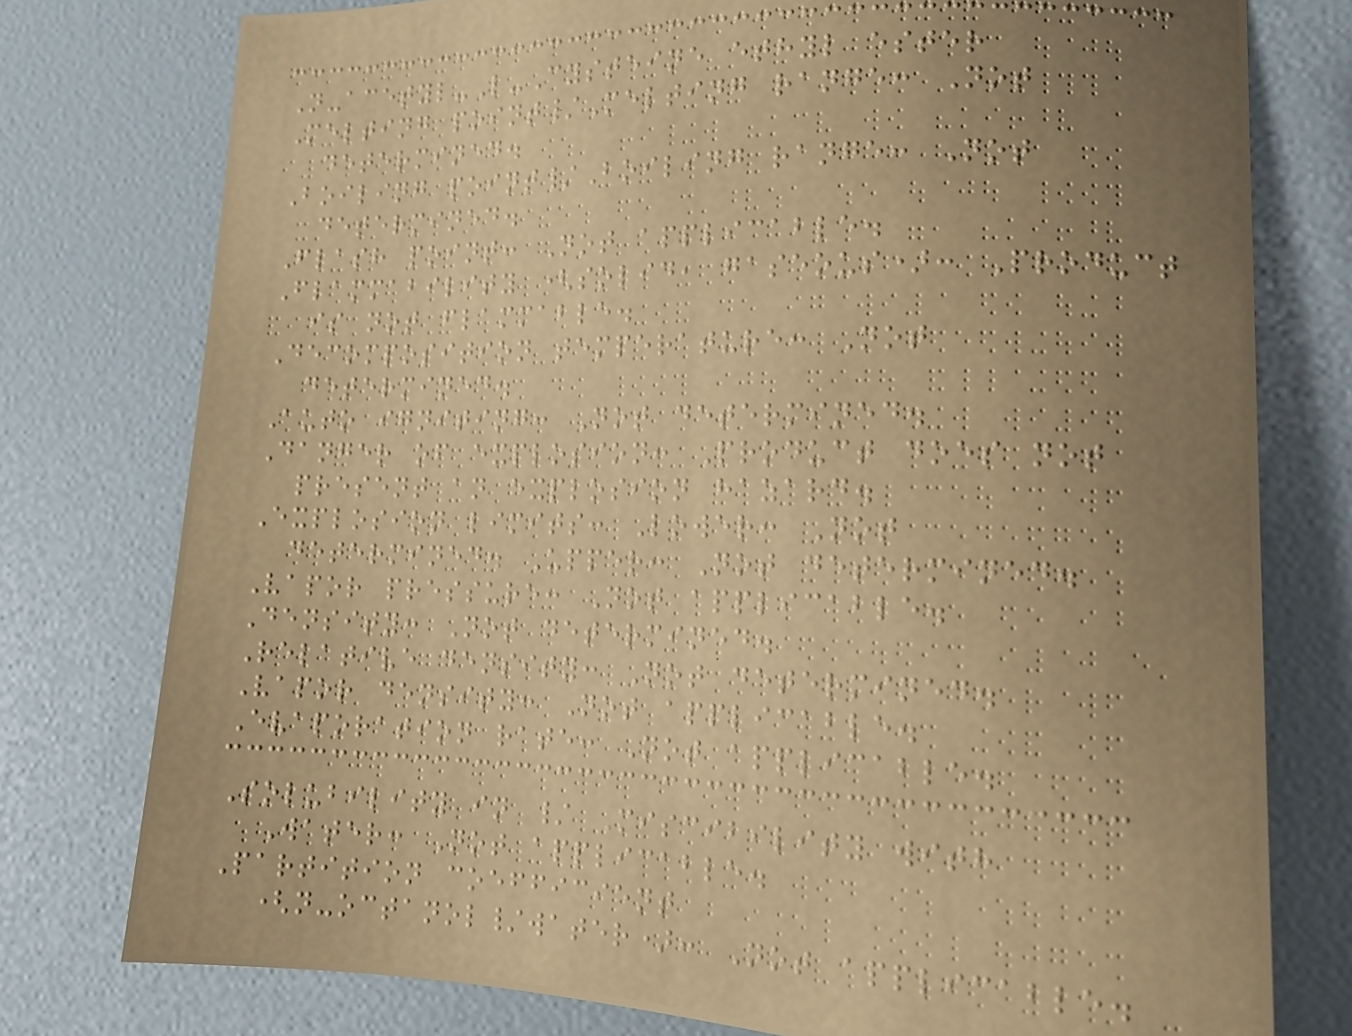N-acetyl-L-Cysteine ethyl ester
Melting point/Melting range: Not
determined.
Boiling point/Boiling range: Not
determined.
Flash point: Not applicable.
Flammability (solid, gaseous): Product
is not flammable.
Decomposition temperature: Not
determined.
Auto igniting: Not determined.
Danger of explosion: Product does not
present an explosion hazard.
Explosion limits: Lower: Not
determined. Upper: Not determined.
Vapor pressure: Not applicable.
Density: Not determined.
Relative density: Not determined.
Vapor density: Not applicable.
Evaporation rate: Not applicable.
Solubility in / Miscibility with
Water: Not applicable.
Partition coefficient
(n-octanol/water): Not applicable.
